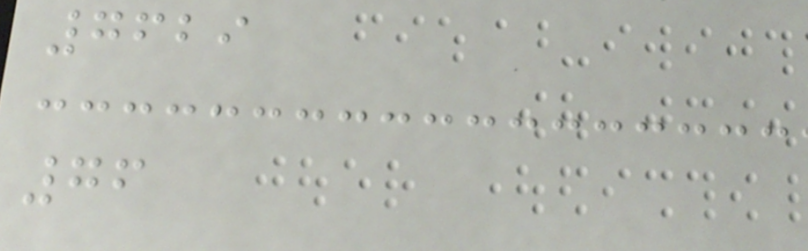7629
76
